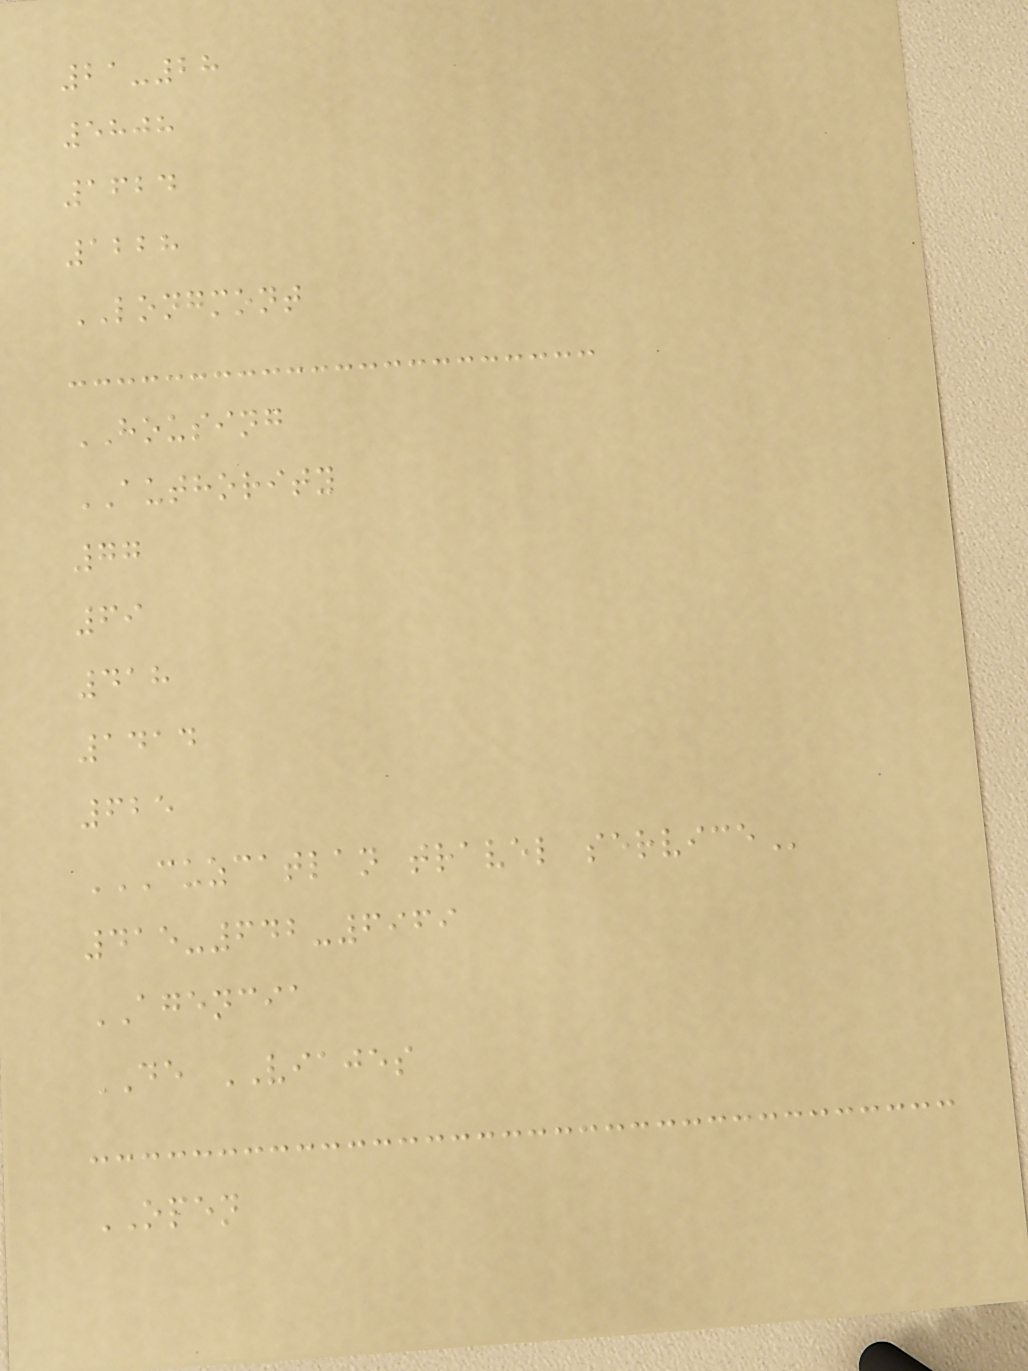21-28
5808
1624
1228
LONGMONT
HOUSING
AUTHORITY
77
69
418
1414
625
CUZCATLAN TRAVEL SERVICE
415-642-6969
AGENCIA
DE VIAJES
OPEN
